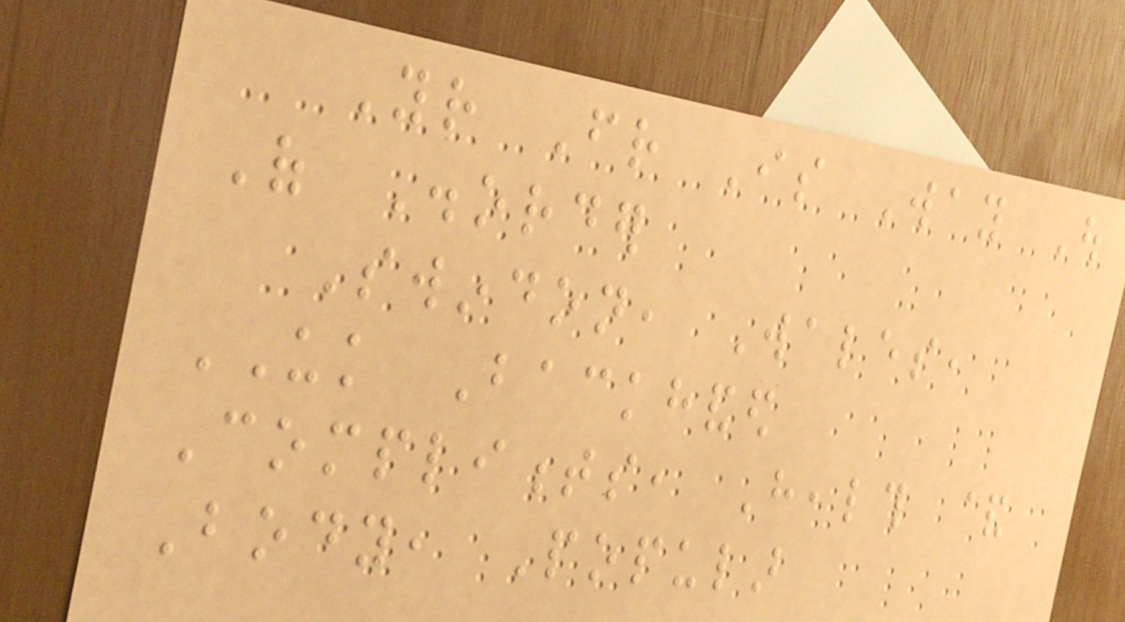Your Friend Is Way Out
Of Disorder
Swindon, Wales,
UK Backhanded
Compliments, Health &
Body, Popular
